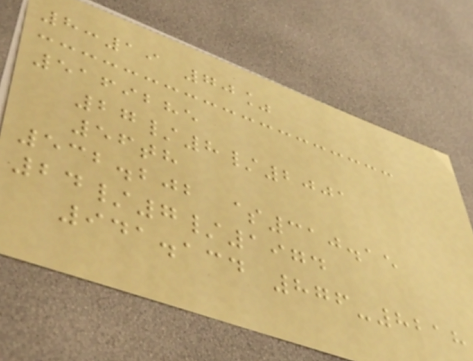8:19 70%
5169285
27/8/2001
56th
532.202 $310.15
24/7/1974
941.134 876-8218
